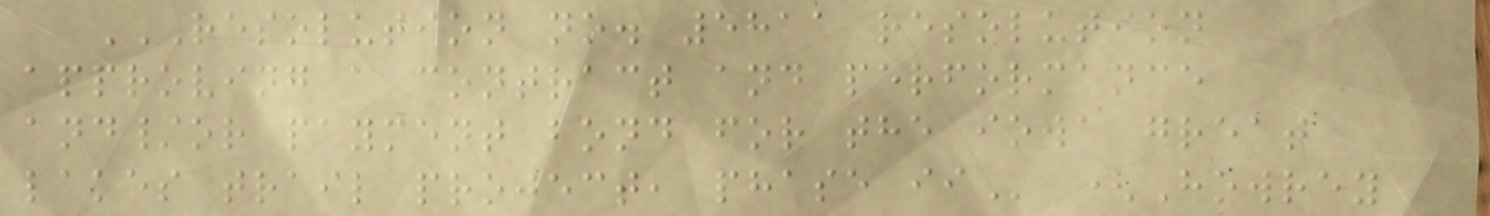RESOLUTION NO. 5811 RESOLUTION
APPROVING A CONTRACT AND PERFORMANCE
AND/OR PAYMENT BOND FOR THE IOWA GREAT
LAKES TRAIL PROJECT, PHASE II (Howrey
